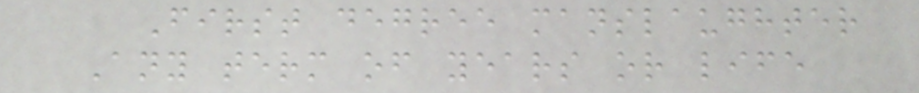First degree manslaughter
Any term of years or life
